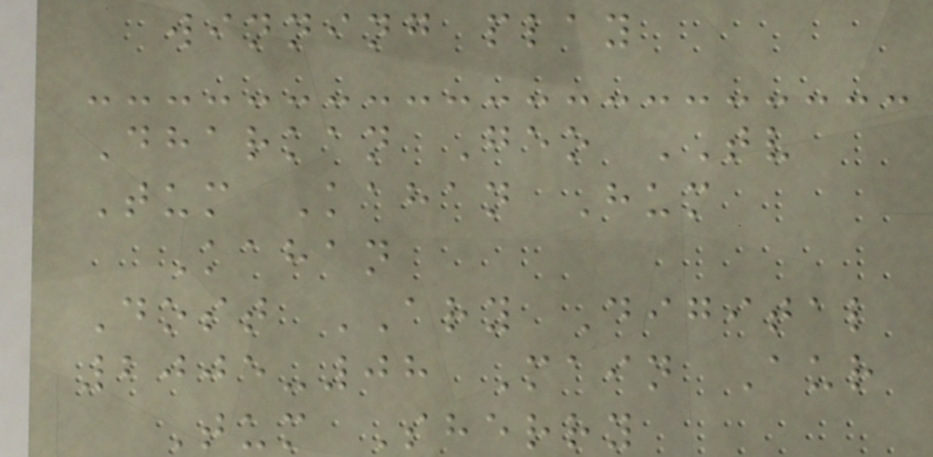winning play
Dharkan Geo TV
Tum Kahan Hum
Kahan
Dost ARY Digital
2005-08 Main Aur
Tum Sherry
